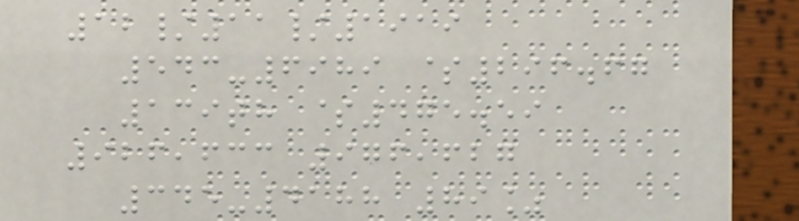12/11/1919
543-6989 $296.67
139th $475.59
926,633 976,627
345-4188 89%
